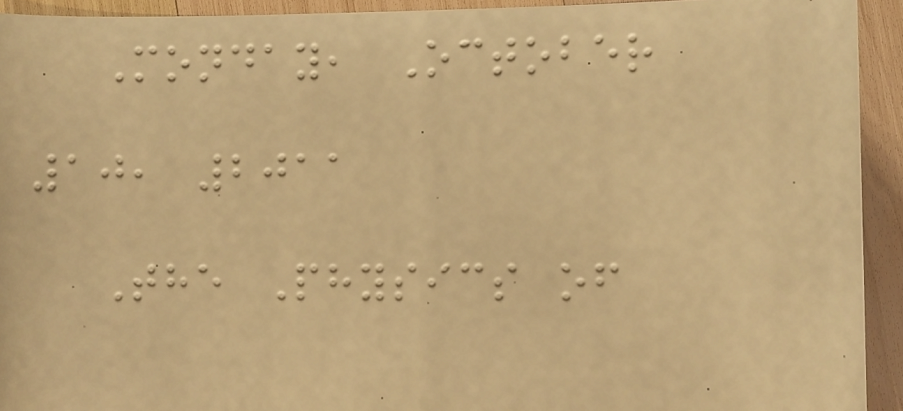Monday, October
10, 2011
The Physics of
